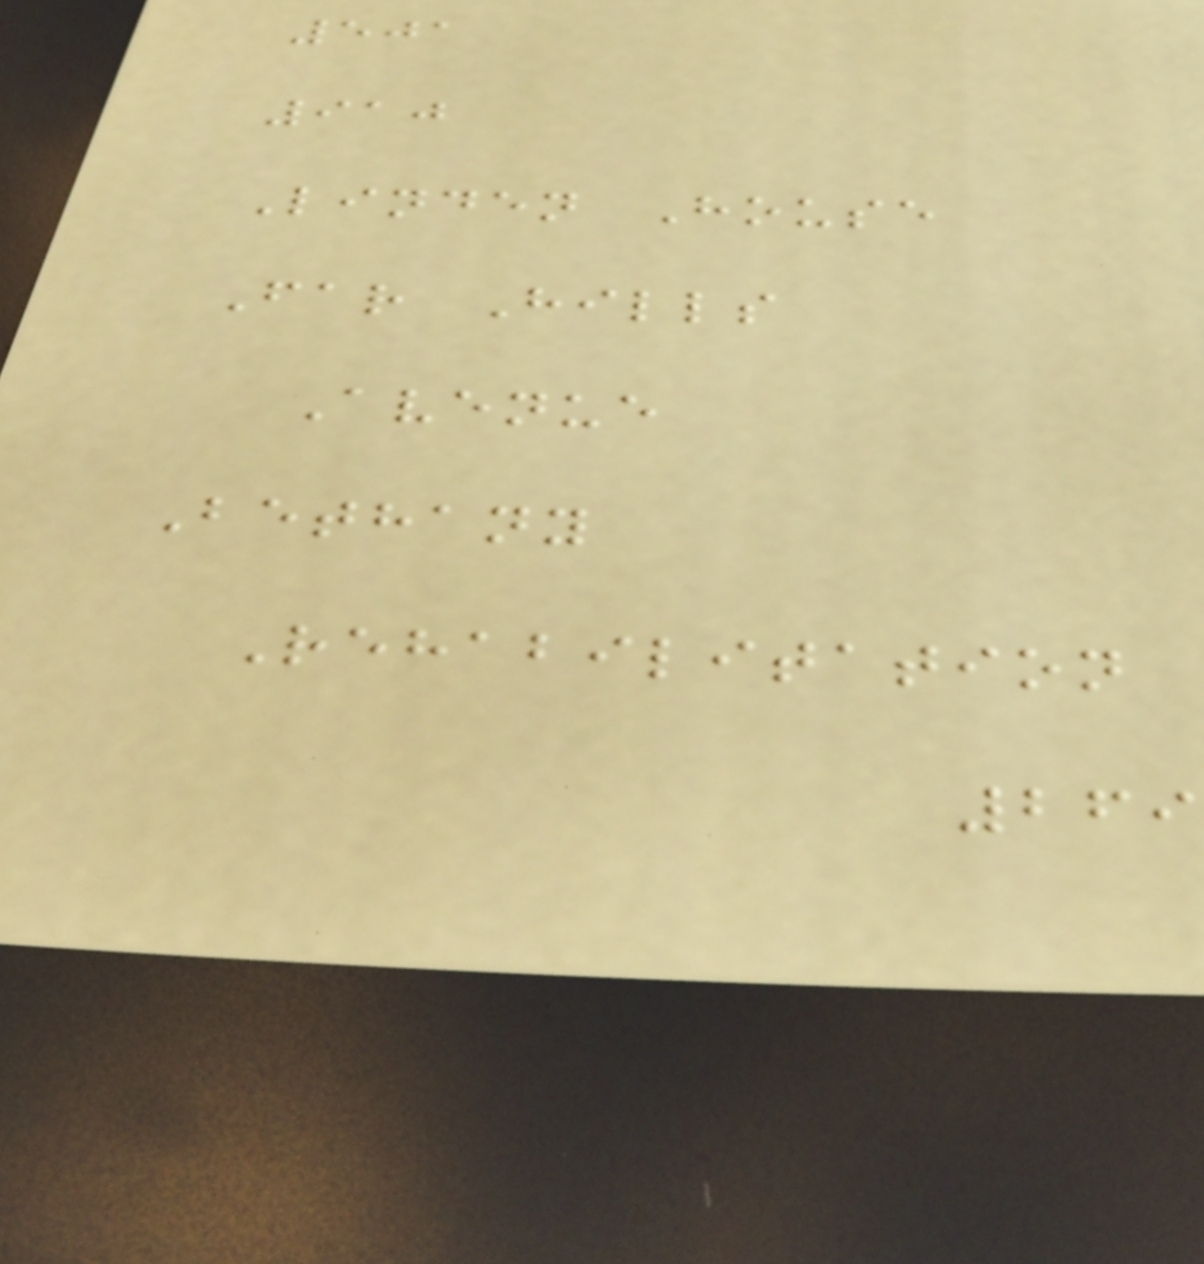501
910
Linden House
Far Hills
Avenue
Bethany
Rehabilitation
269
